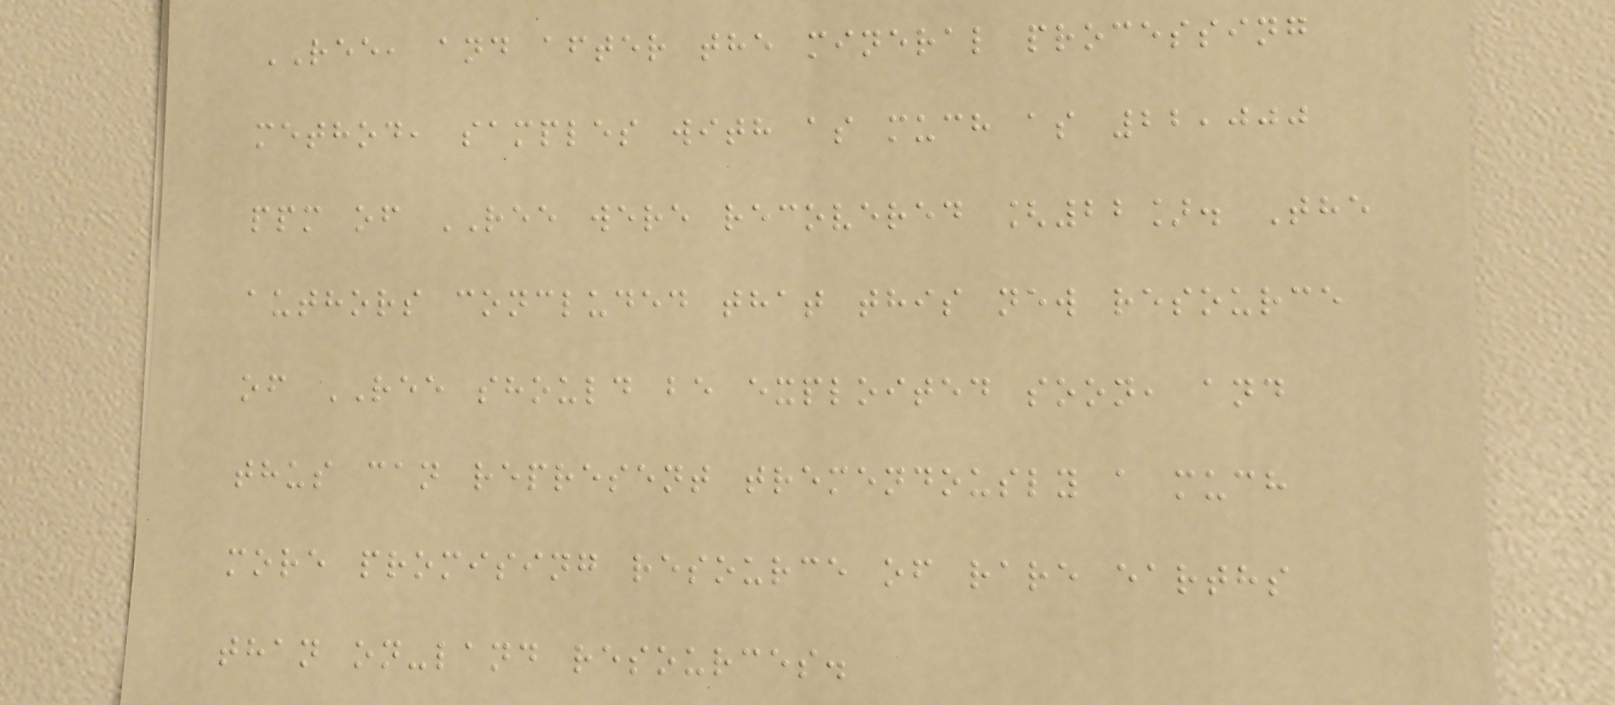REE, and after the mineral processing
method, samples with as much as 22,000
ppm of REE were recovered [22]. The
authors concluded that this new resource
of REE should be exploited soon, and
thus can represent tremendously a much
more promising resource of rare earths
than on-land resources.
